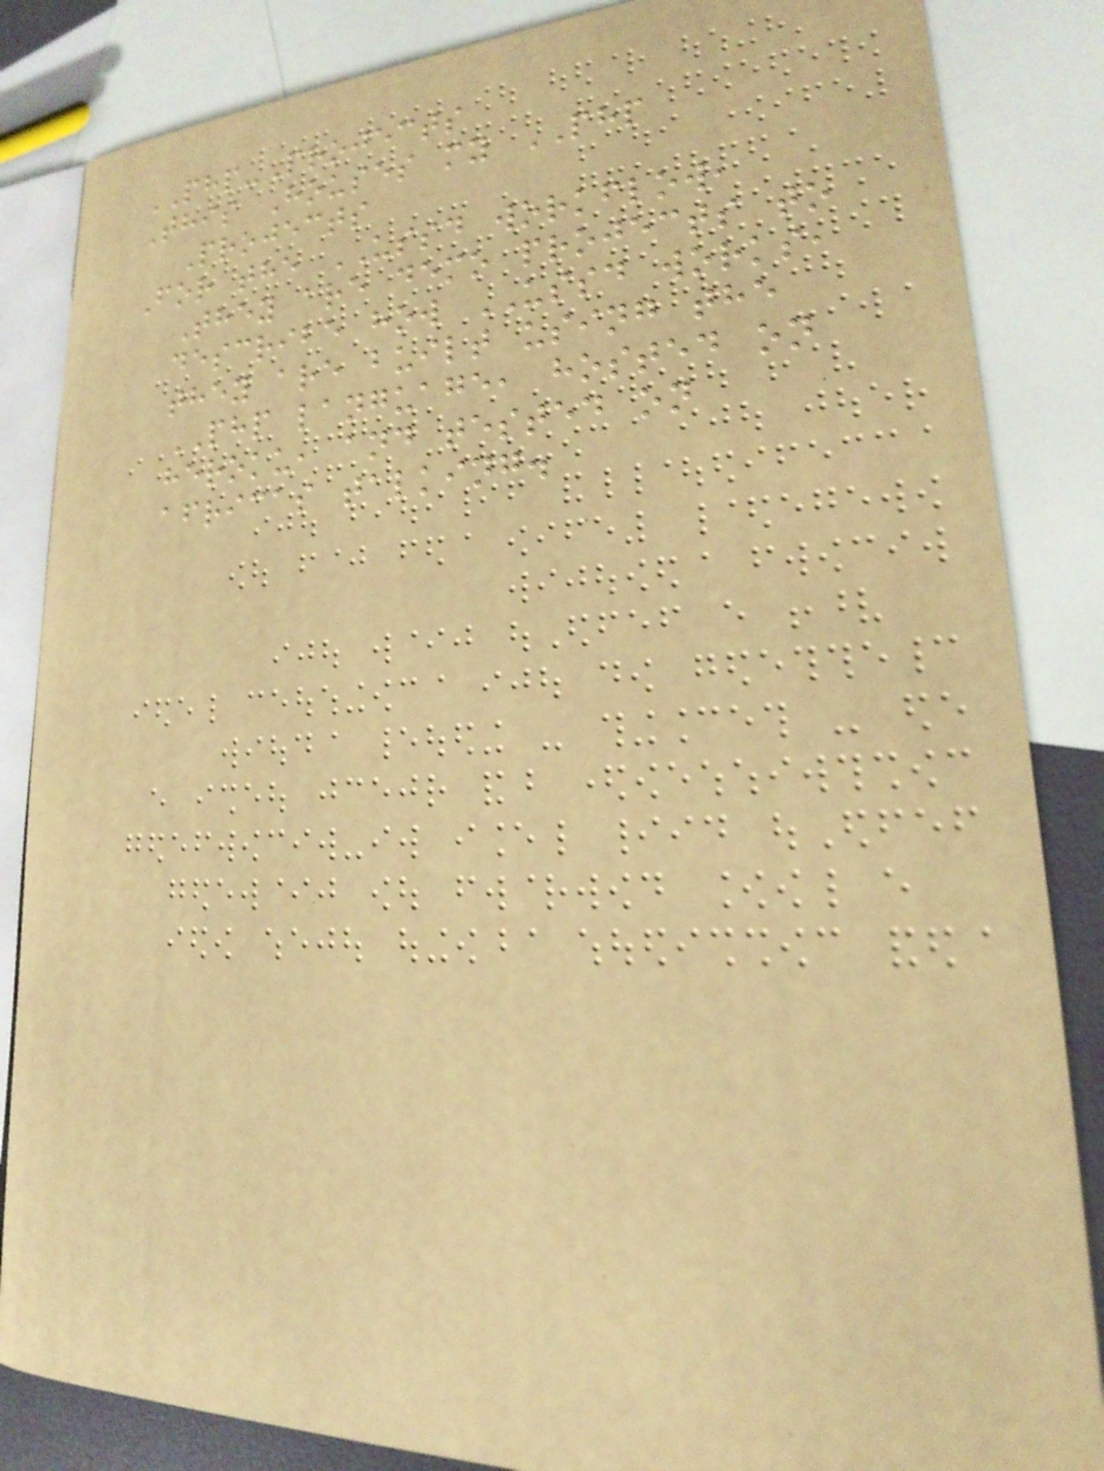PHP-Projects
This Houses my PHP
Projects
For the USSD workflow,
They are demo projects to
describe how USSD works,
they are built using the
PHP language, hosted on
heroku, and tested on
africas talking.
